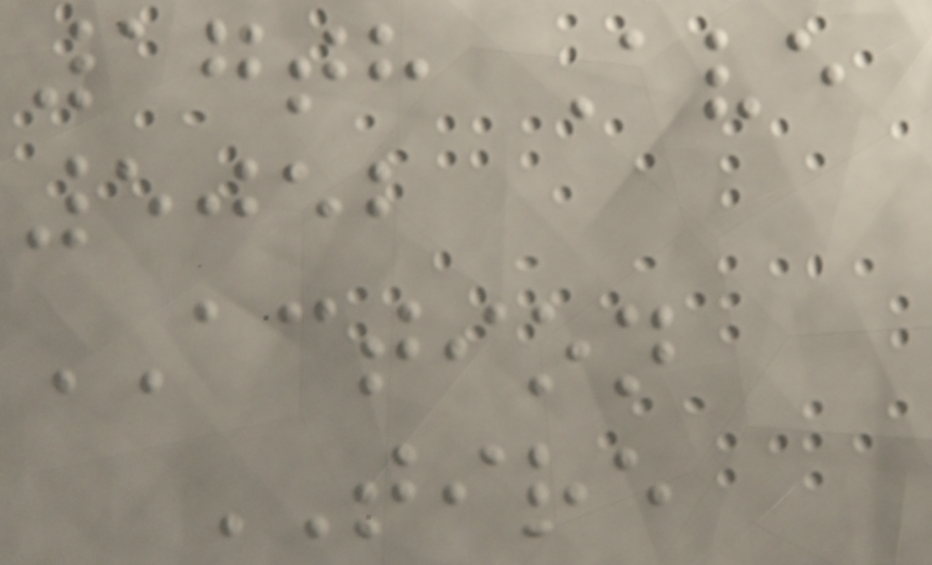17th Ave
5052
ACTION
TIRE
